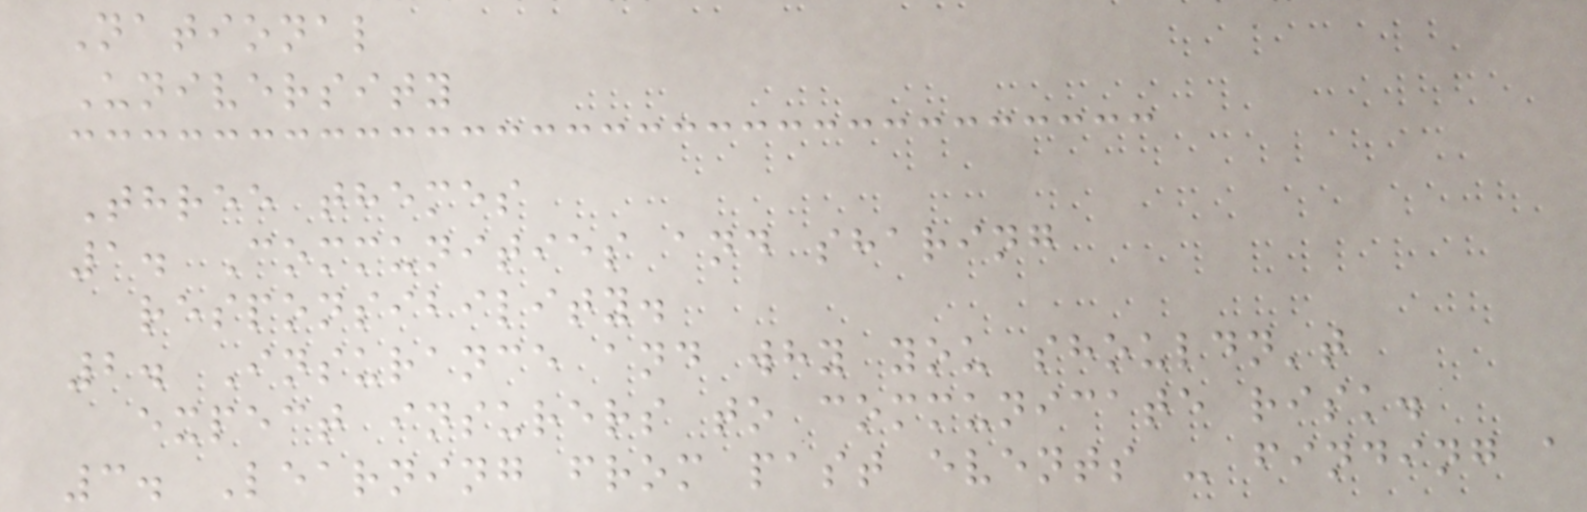National
University
Three themes
1. Communities and sharing
responsibility.
2. Insurance and why you shouldn't
expect insurers to communicate risk.
3. Learning from past events - finding a
